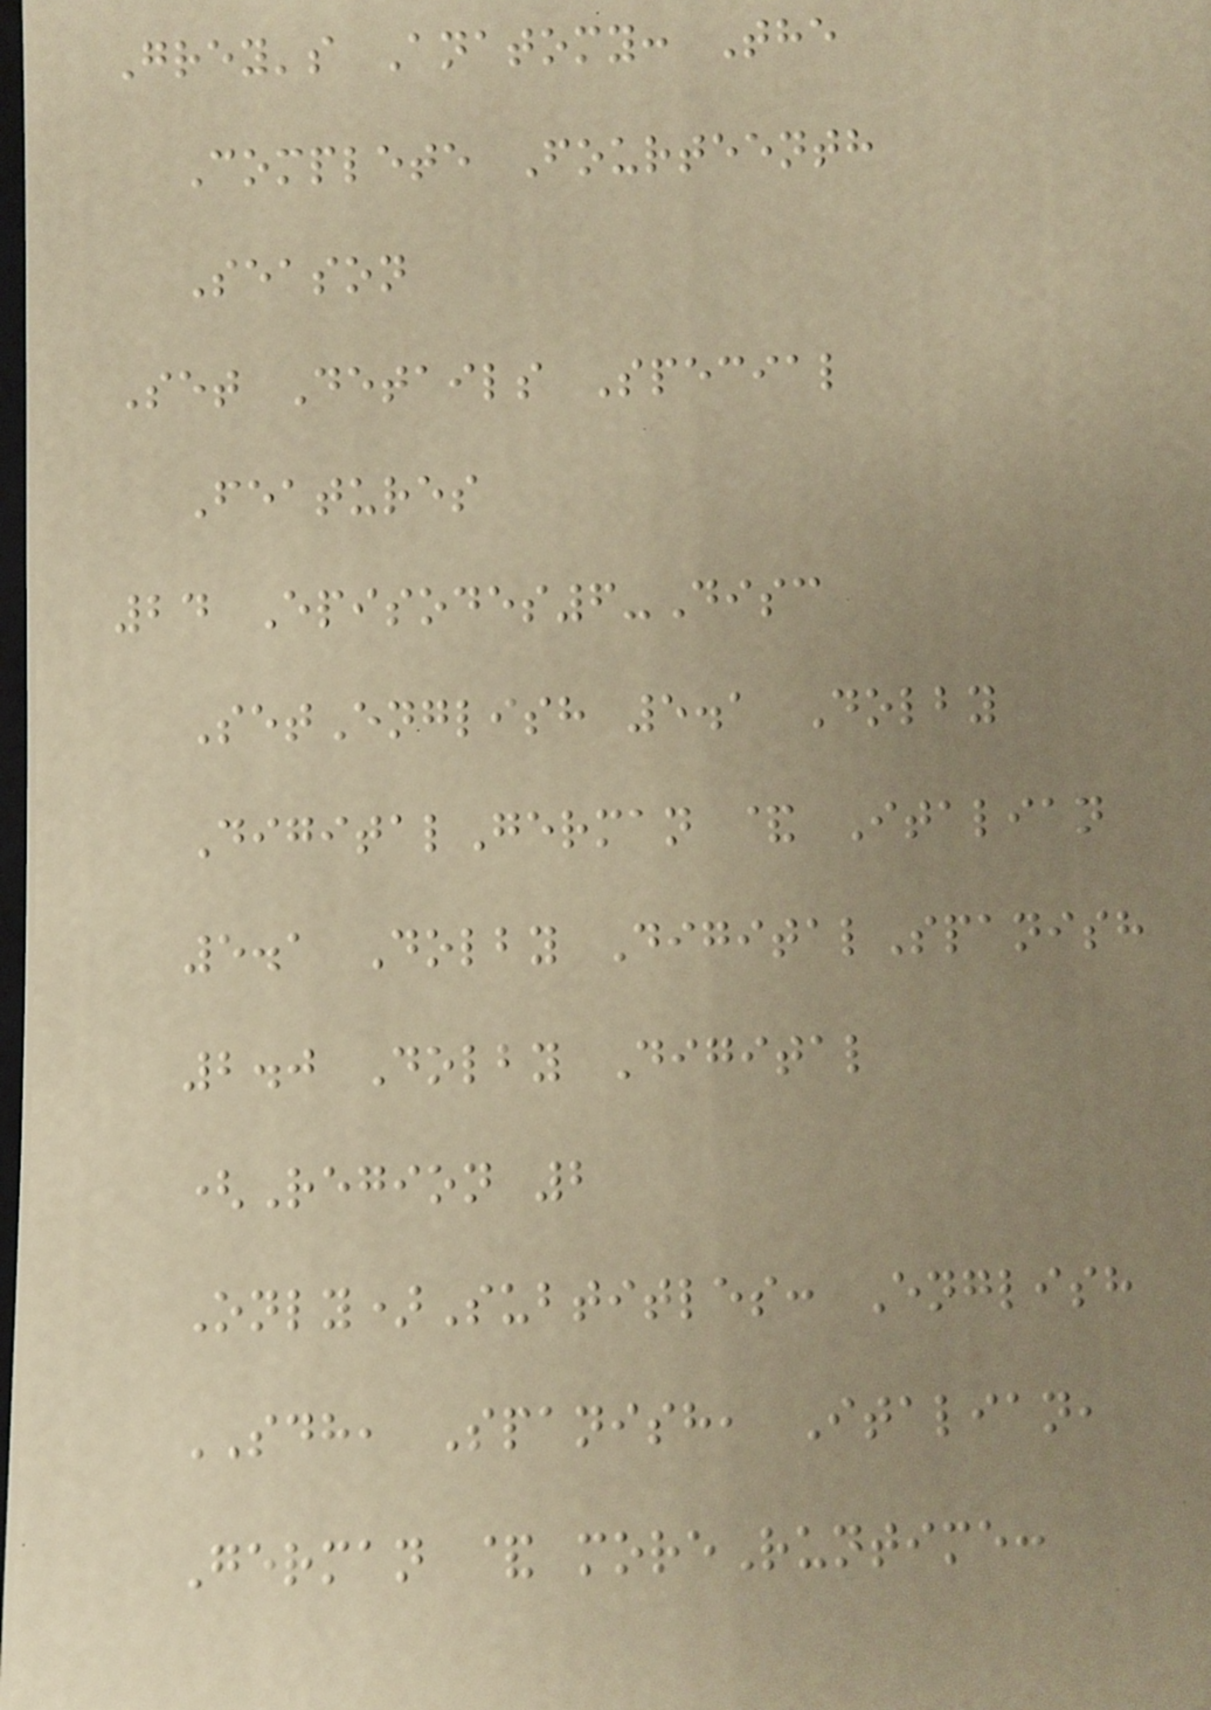Grey's Anatomy: The
Complete Fourteenth
Season
Set Details Special
Features
24 Episodes6-Disc
SetEnglish 5.1 Dolby
DigitalGerman & Italian
5.1 Dolby DigitalSpanish
2.0 Dolby Digital
(Region 2
Only)Subtitles: English
SDH, Spanish, Italian,
German & moreRuntime:
